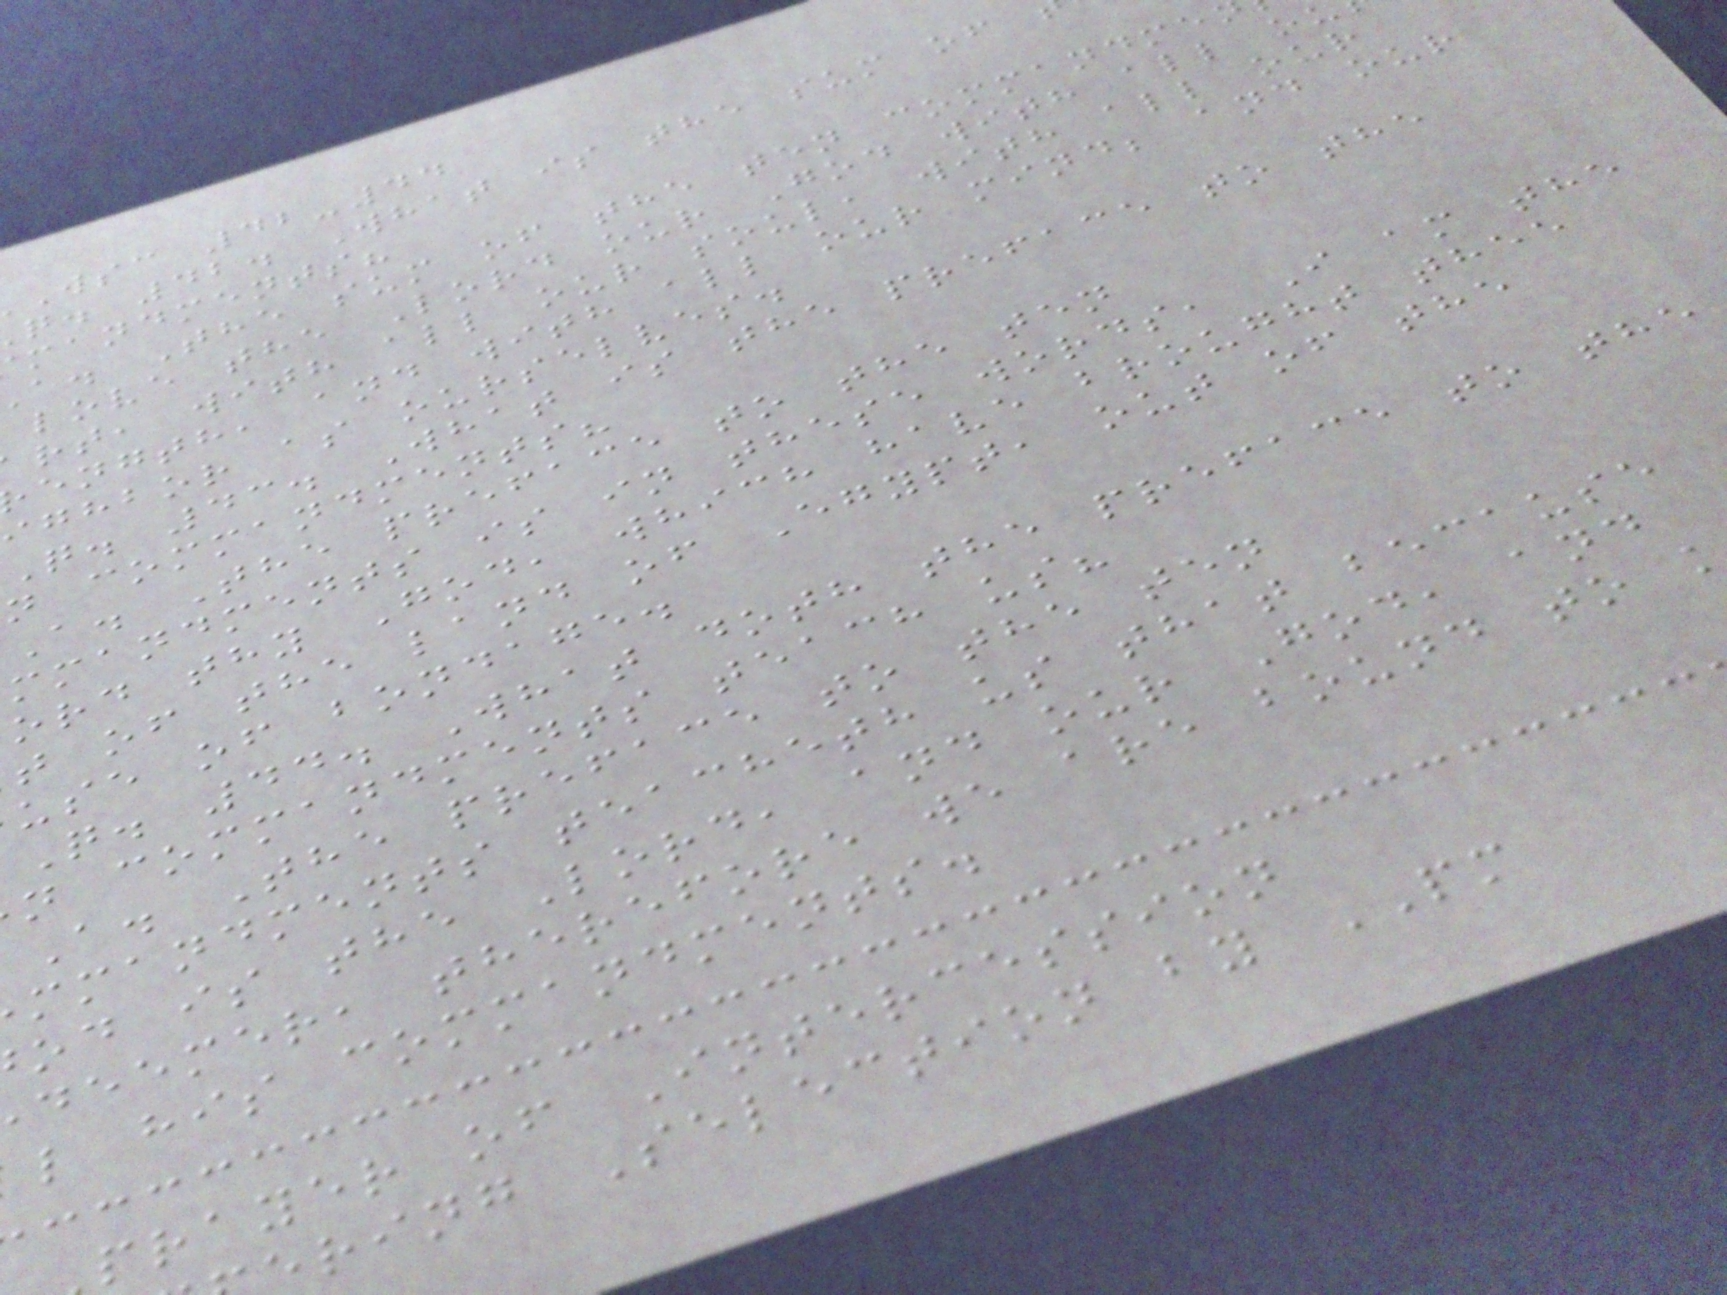wsc 42-44
q. 42. What is the sum of
mandments?
a. The sum of the ten commandme
love the Lord our God with all o
rt, with all our soul, with all our
ength, and with all our mind; and our
ighbor as ourselves.
Q. 43. What is the preface to the
n commandments?
A. The preface to the ten
mmandments is in these words, I am the
ord thy God, which have brought thee
t of the land of Egypt, out of the
use of bondage.
Q. 44. What doth the preface to the
n commandments teach us?
A. The preface to the ten
mmandments teacheth us that because
od is the Lord, and our God, and
deemer, therefore we are bound to
l his commandments.
prayer of Intercession
ring Selection by PM
